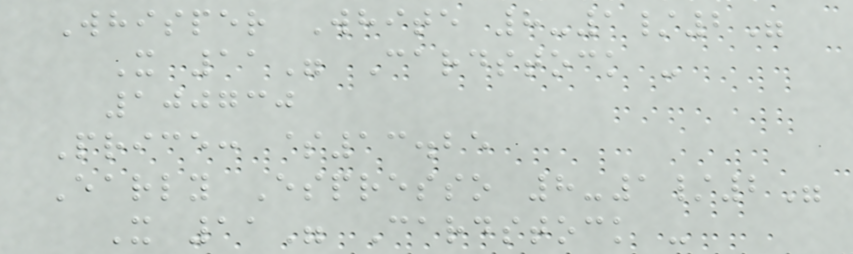Whisper White 8-1/2"
X 11" Cardstock -
100730
Price: $13.25
Early Espresso 8-1/2"
X 11" Cardstock -
